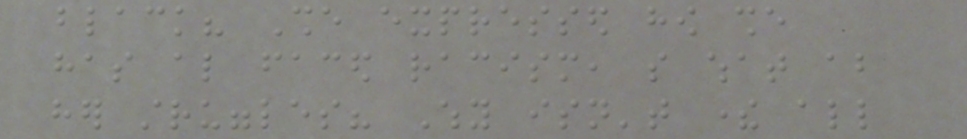black? She expressed how she
has also faced racism, so what about
her struggles? Why isn't there all
